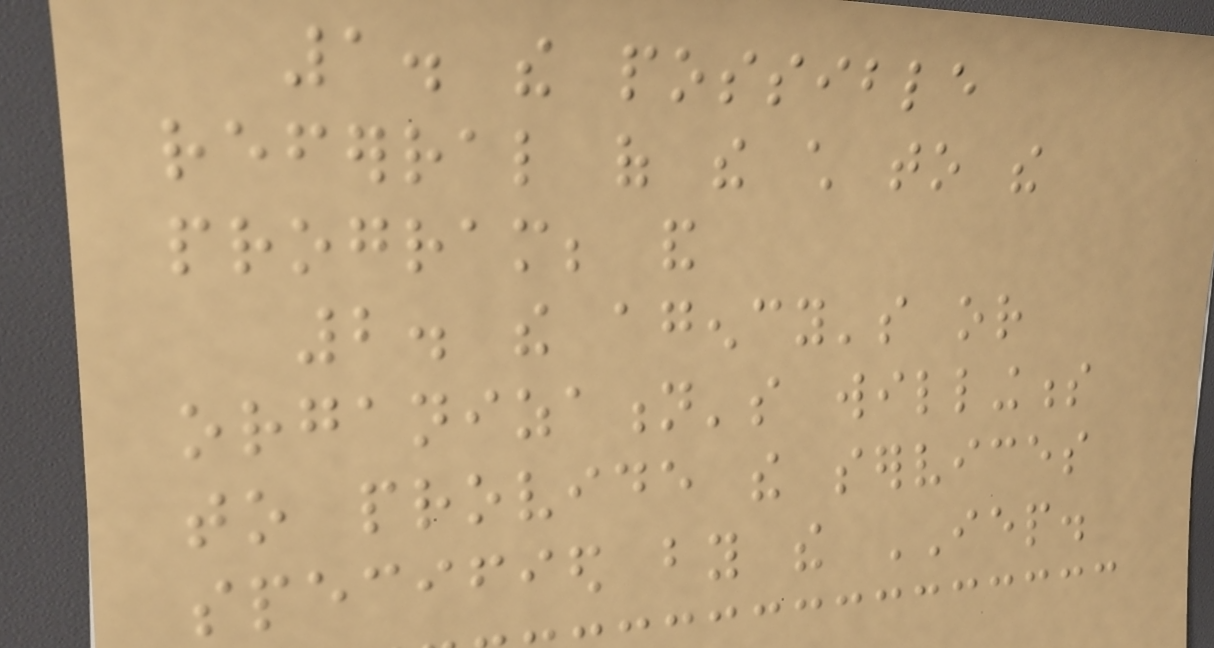1. the possible
referral of the child to the
program; and
2. the agency's or
organization's willingness
to provide the services
specified by the IEP.
